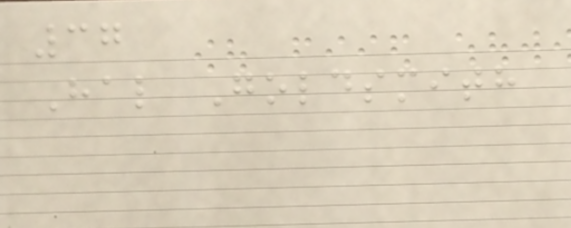37
Hal Goldsmith
